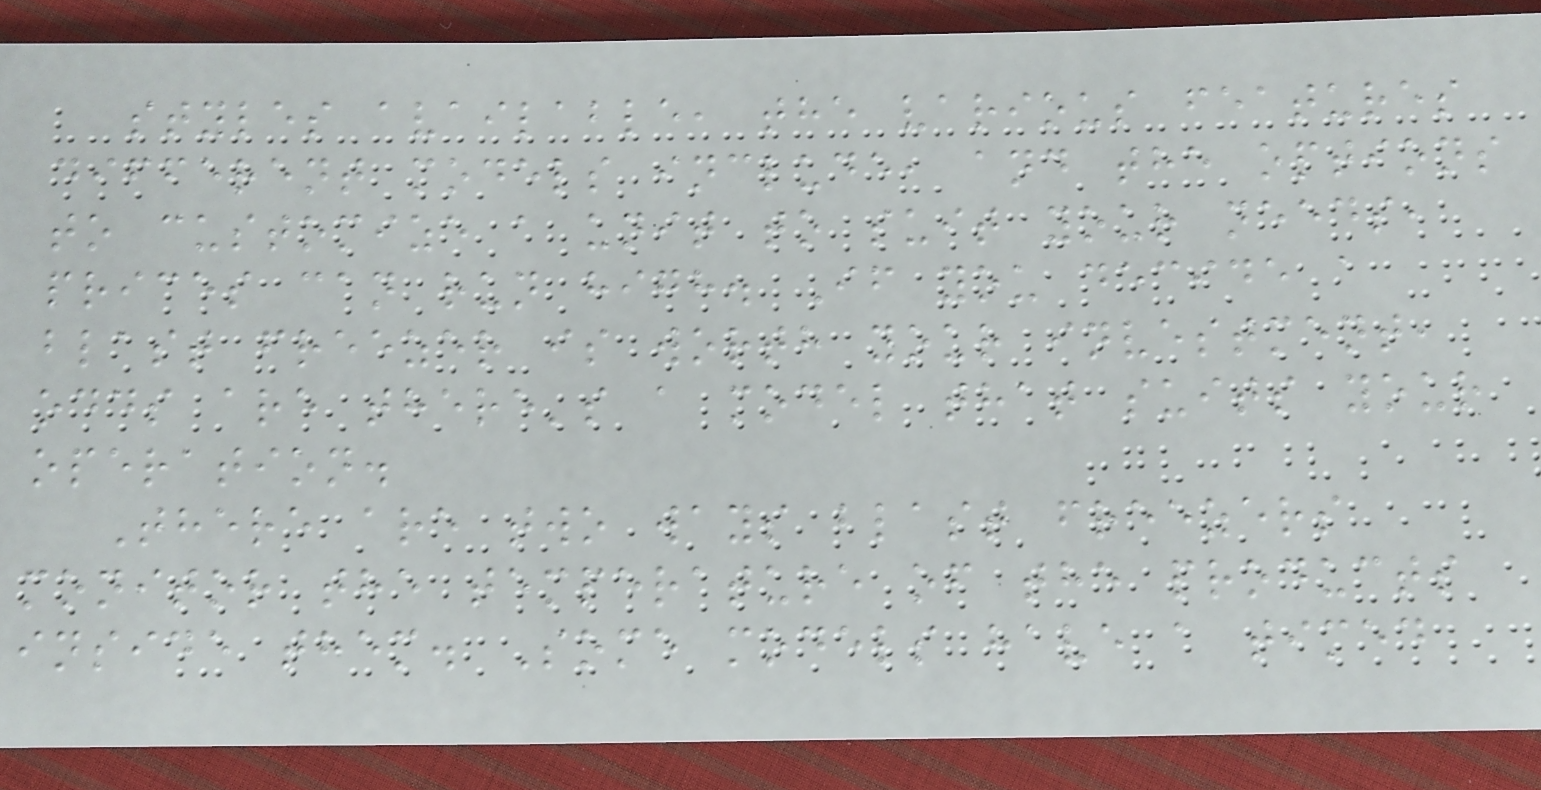styles available, the various features
different models include, and the options
to customize a unit to suit your needs,
prices can run high. If you decide a
blast freezer is worth your investment,
odds are there's a model that suits your
operation.
There are two ways blast freezers
monitor the temperature of the products
inside them. Some models have a timed
